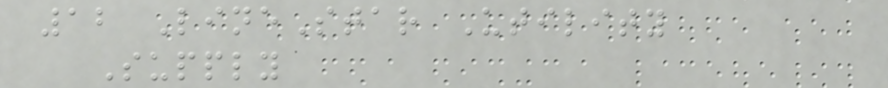12 LineStar Utility
Supply
